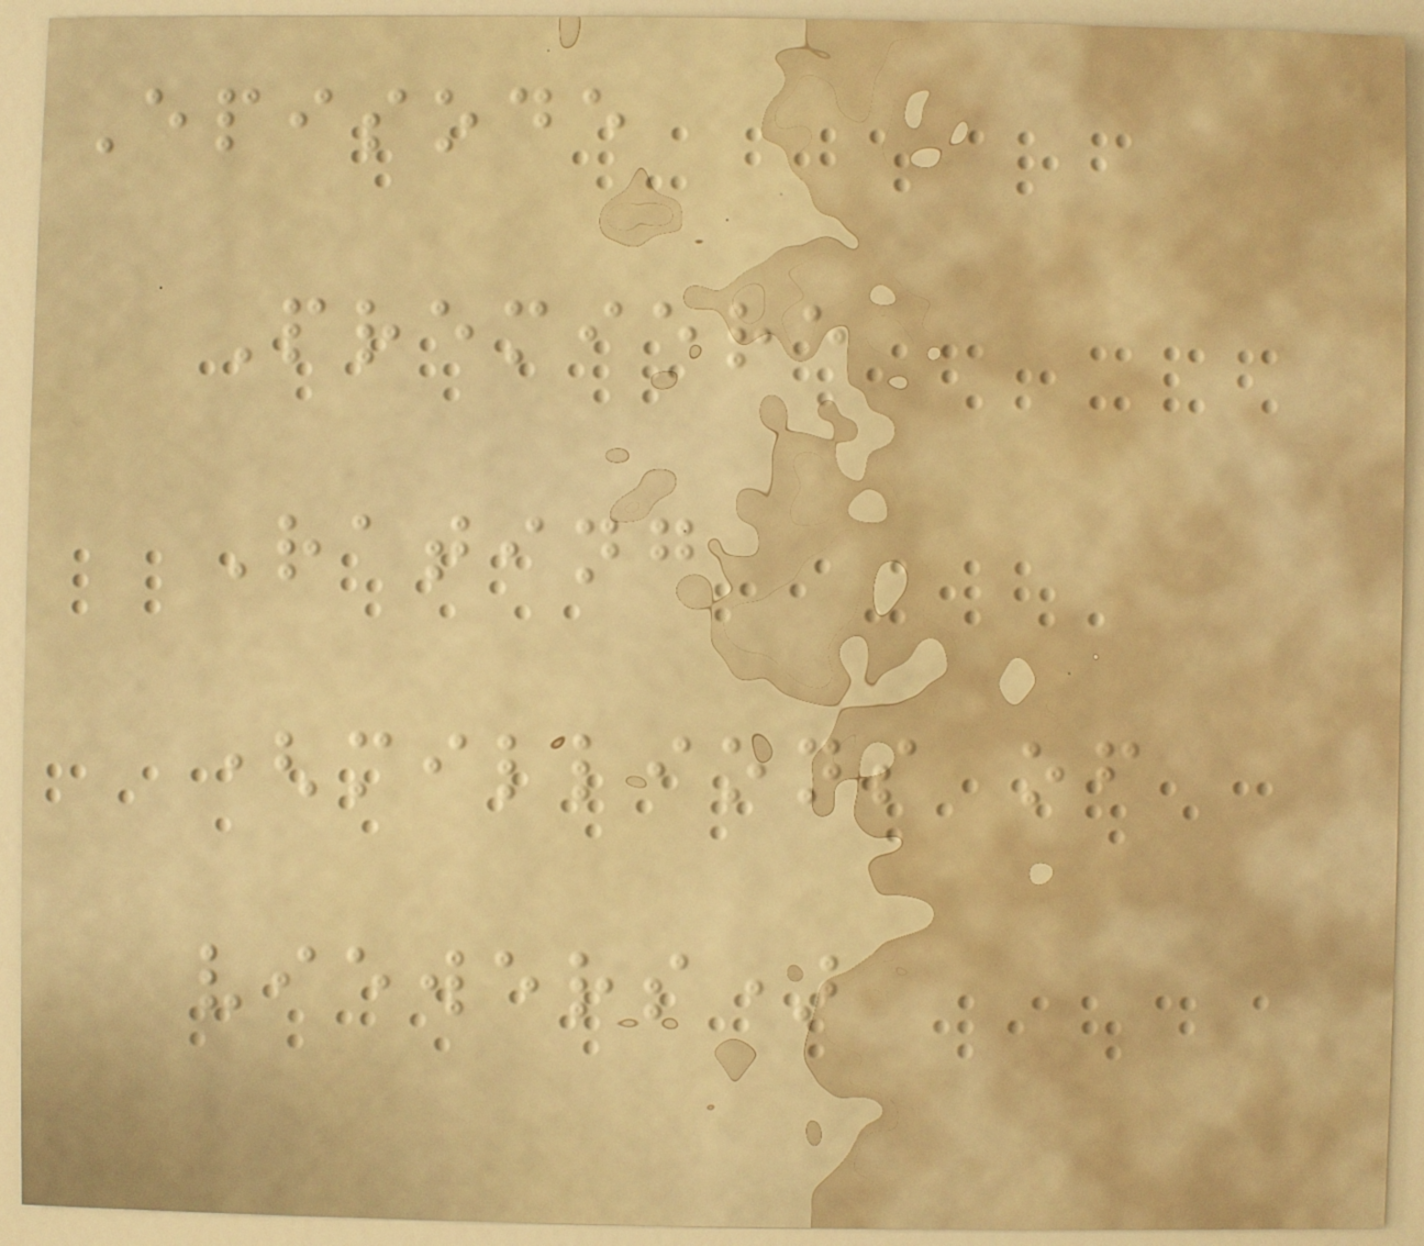Episode
Premiere
Rating
(millions of
viewers)
